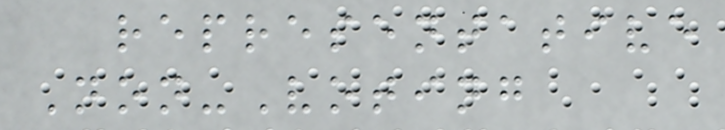representative
Non-Voting
